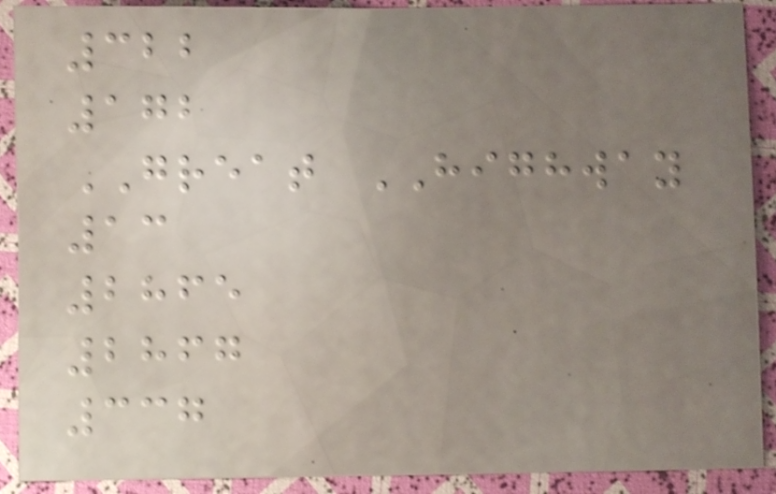322
172
GREAT HIGHWAY
13
2865
2867
337
